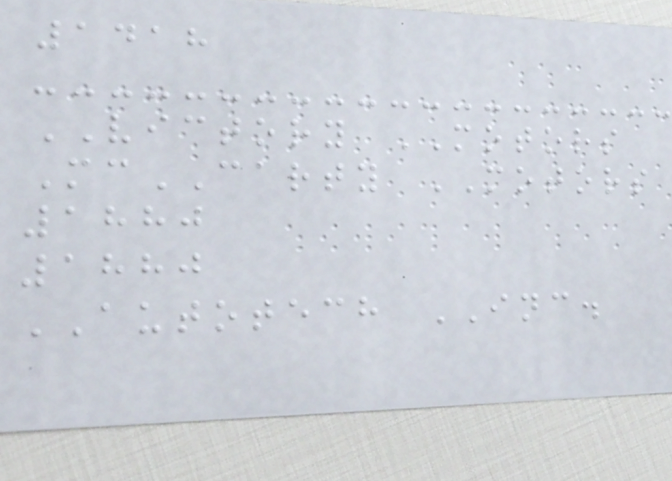1418
VICTORY MOTORS
McCARTY MOTORS
1880
1880
AUTOTECH INC.
